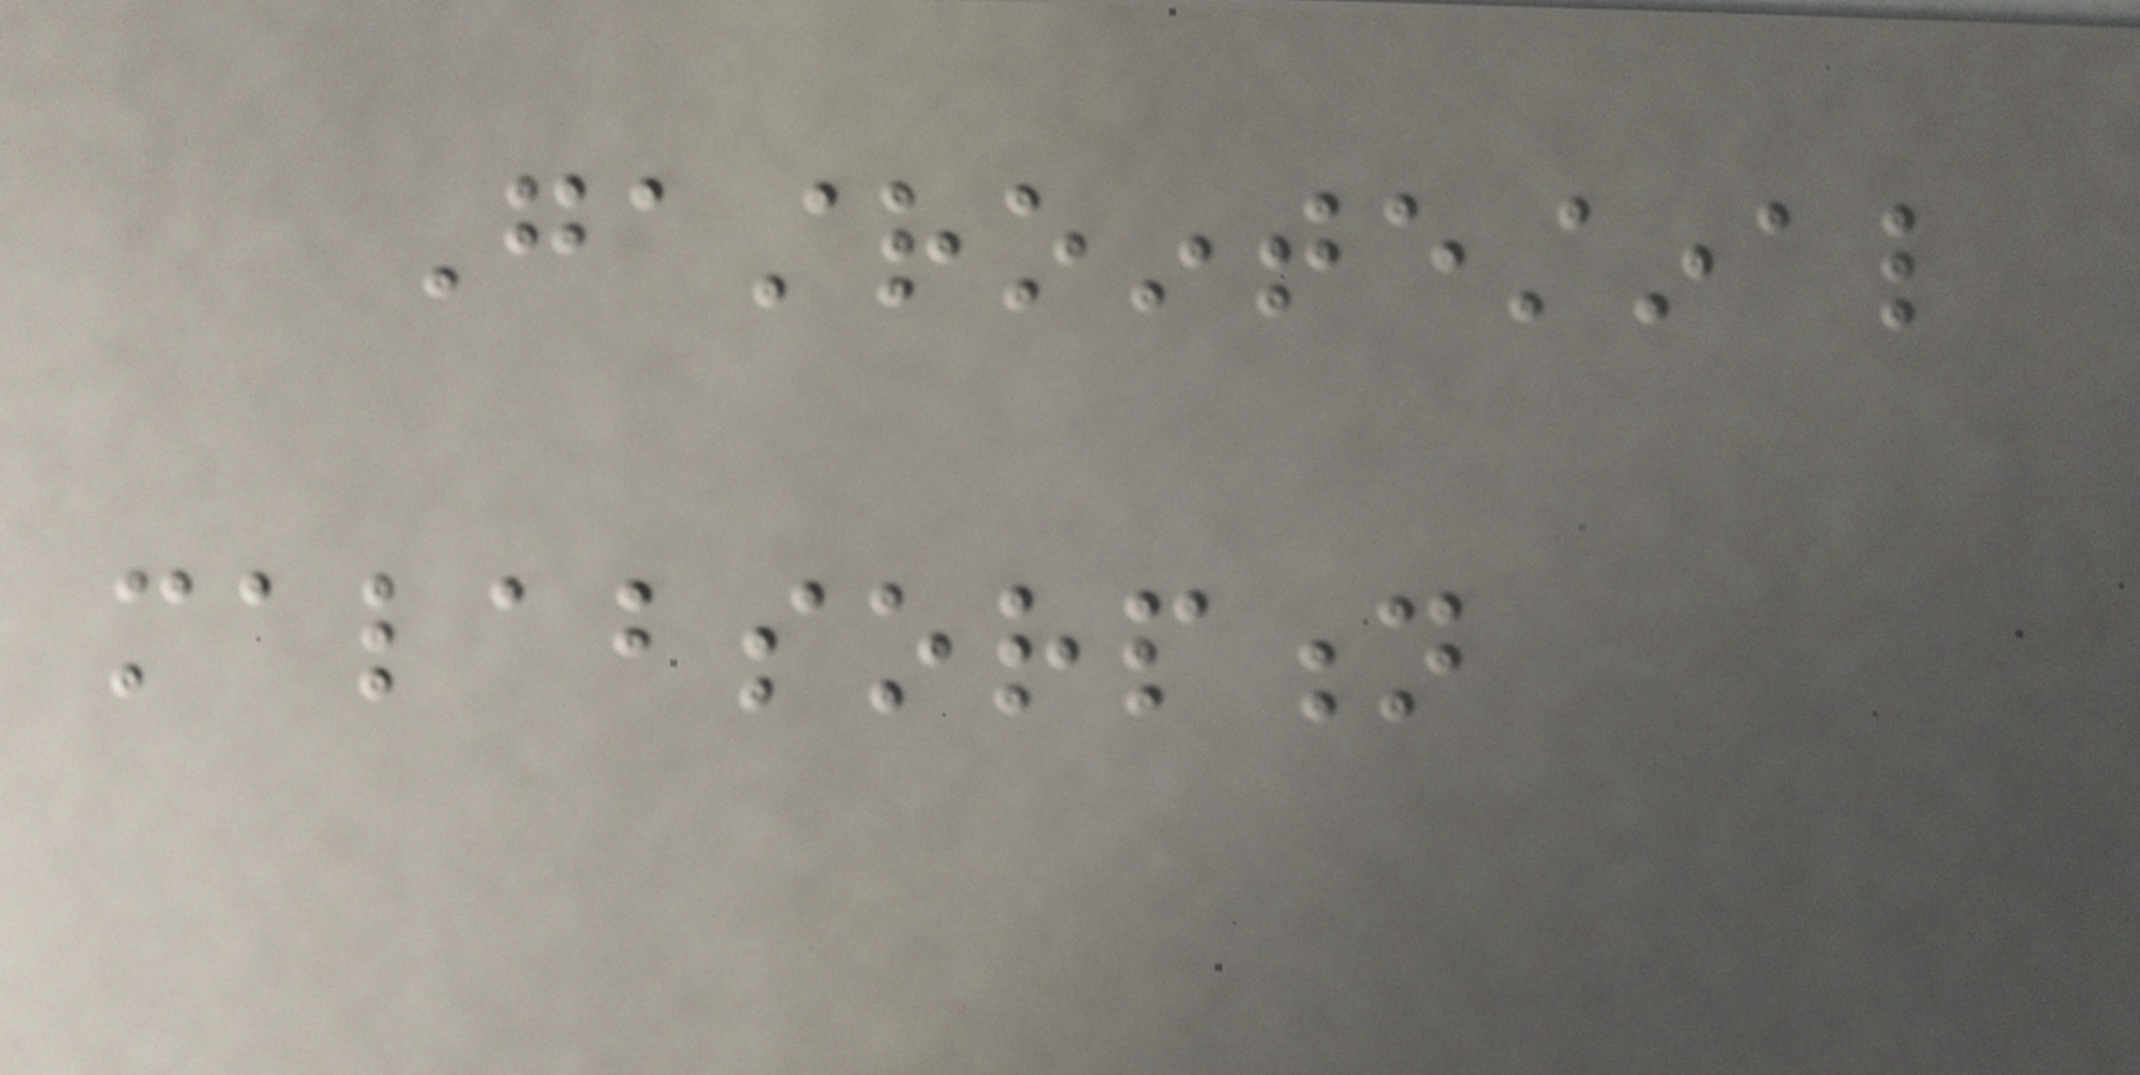Gastrointestinal
malabsorption
